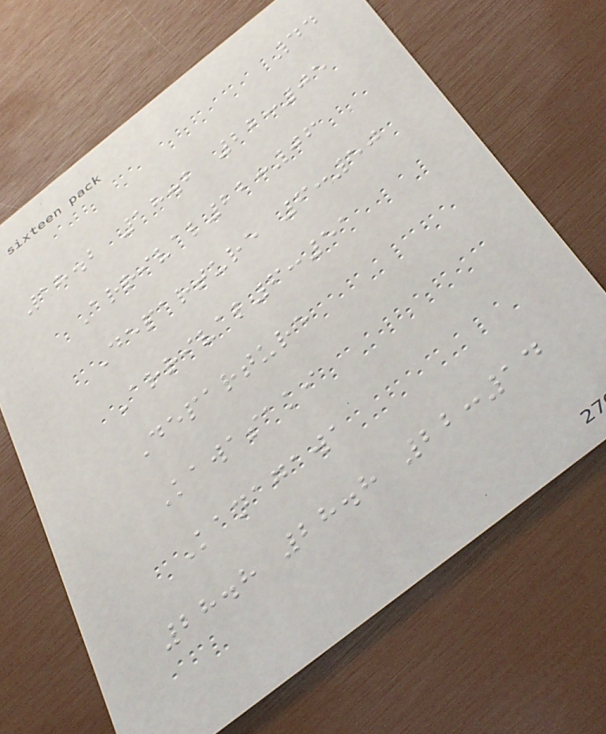44
18.2 18.2 22:05
Arrival22:06
Departure 6:50
Arrival6:51
Departure
Kawasaki
Kanagawa
28.8 28.8 22:14
